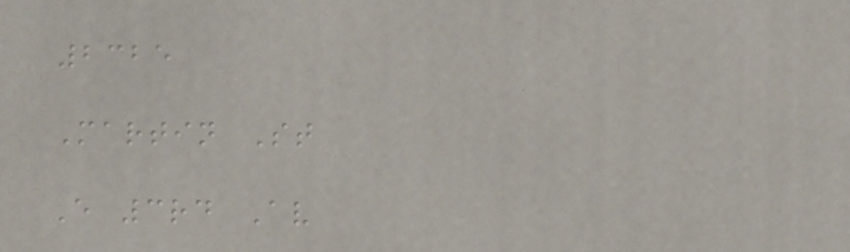2325
Martin St
E 3rd Av
